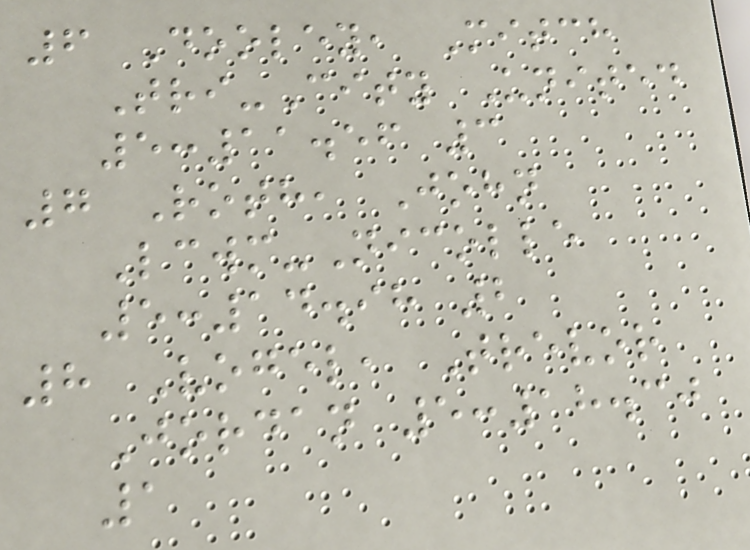6 Dooley, Mitch
Tri-City United
5:11.56 3
7 Roth, John
Lcwm-Nicolle
5:14.98 2
8 Vogel, Trevor
Jordan 5:18.30
1
